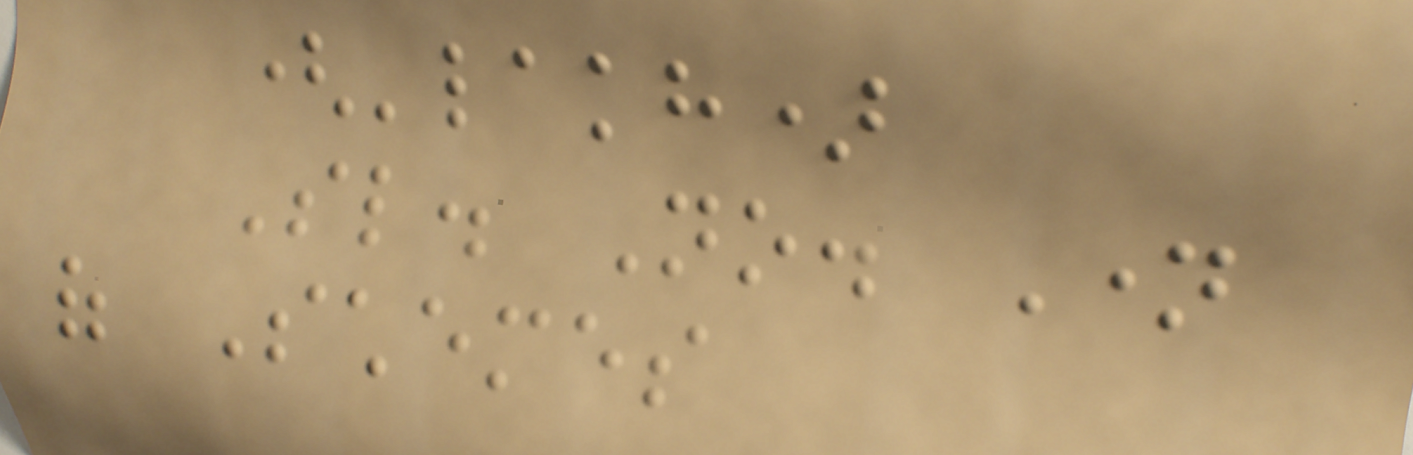('lakh)
Sl. No. Name
of Schemes
